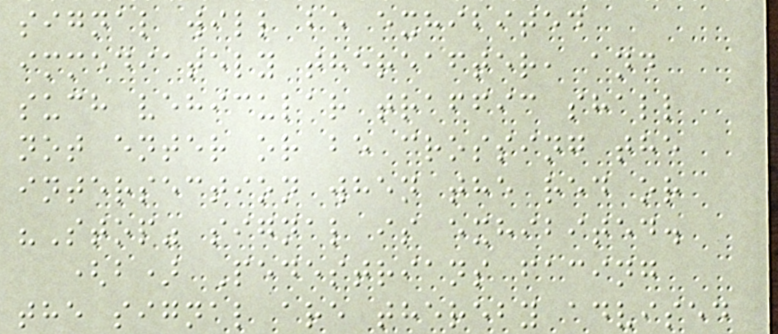signal will be exhibited
immediately thereafter, and
such vehicular traffic shall
not enter or be crossing the
intersection when the red or
"Stop" signal is exhibited.
(b) Pedestrians facing
the signal are thereby advised
